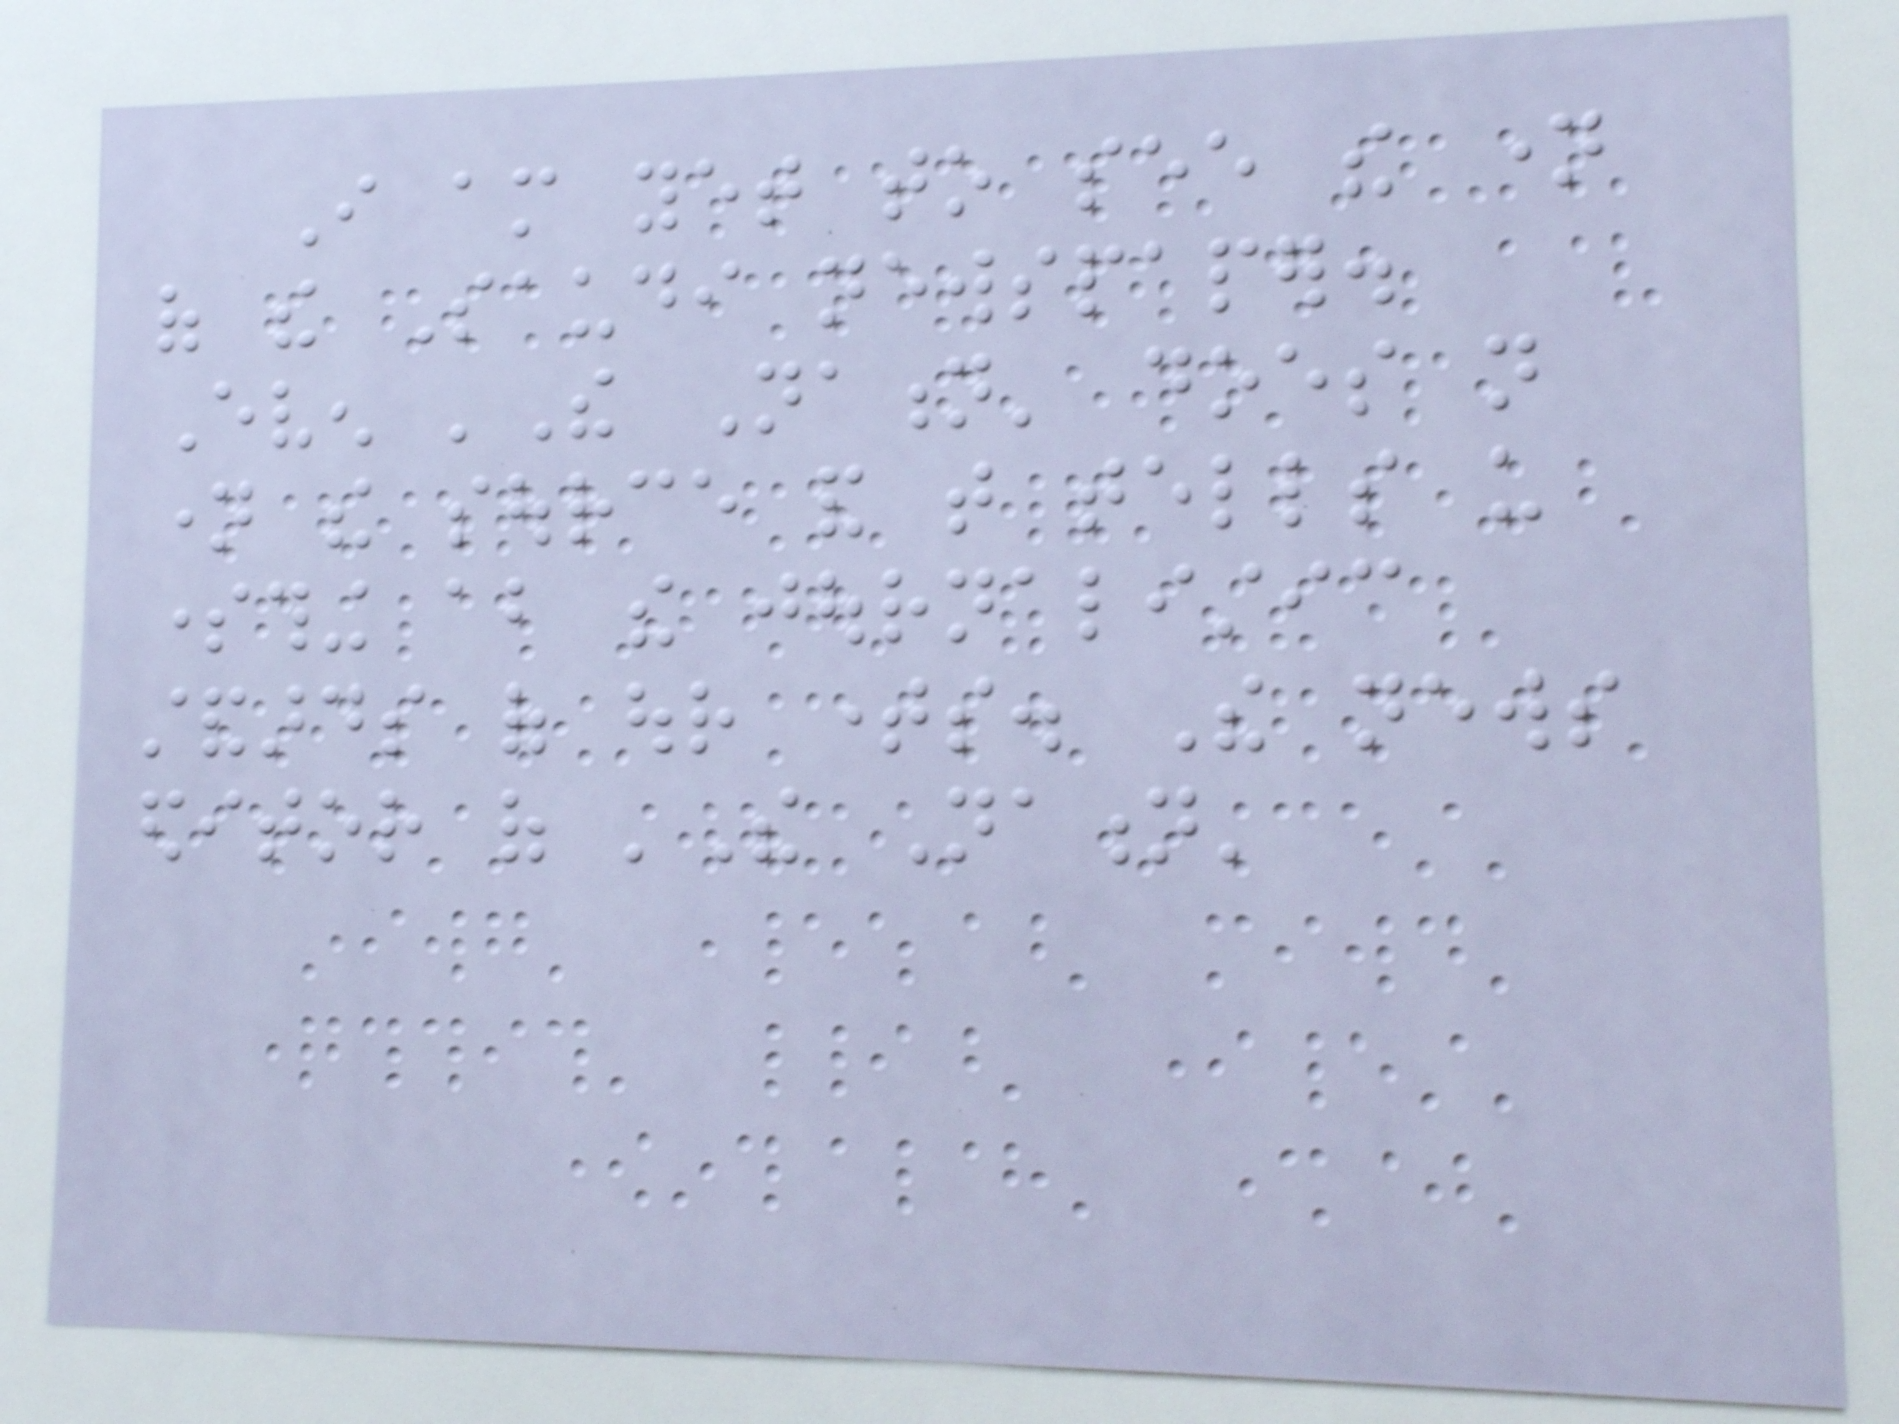I am yet to see the name
of the Saudi newspaper.
Even 'The Nation' does not
name the source and that tells us
something about the journalistic
standards of our times. The news
editor of 'The Nation'
